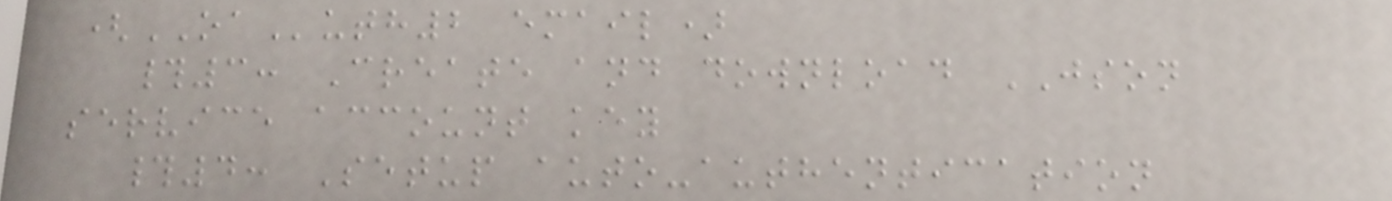(OAuth2 email)
#3: Create and download JSON
service account key
#4: Setup auto-authentication
